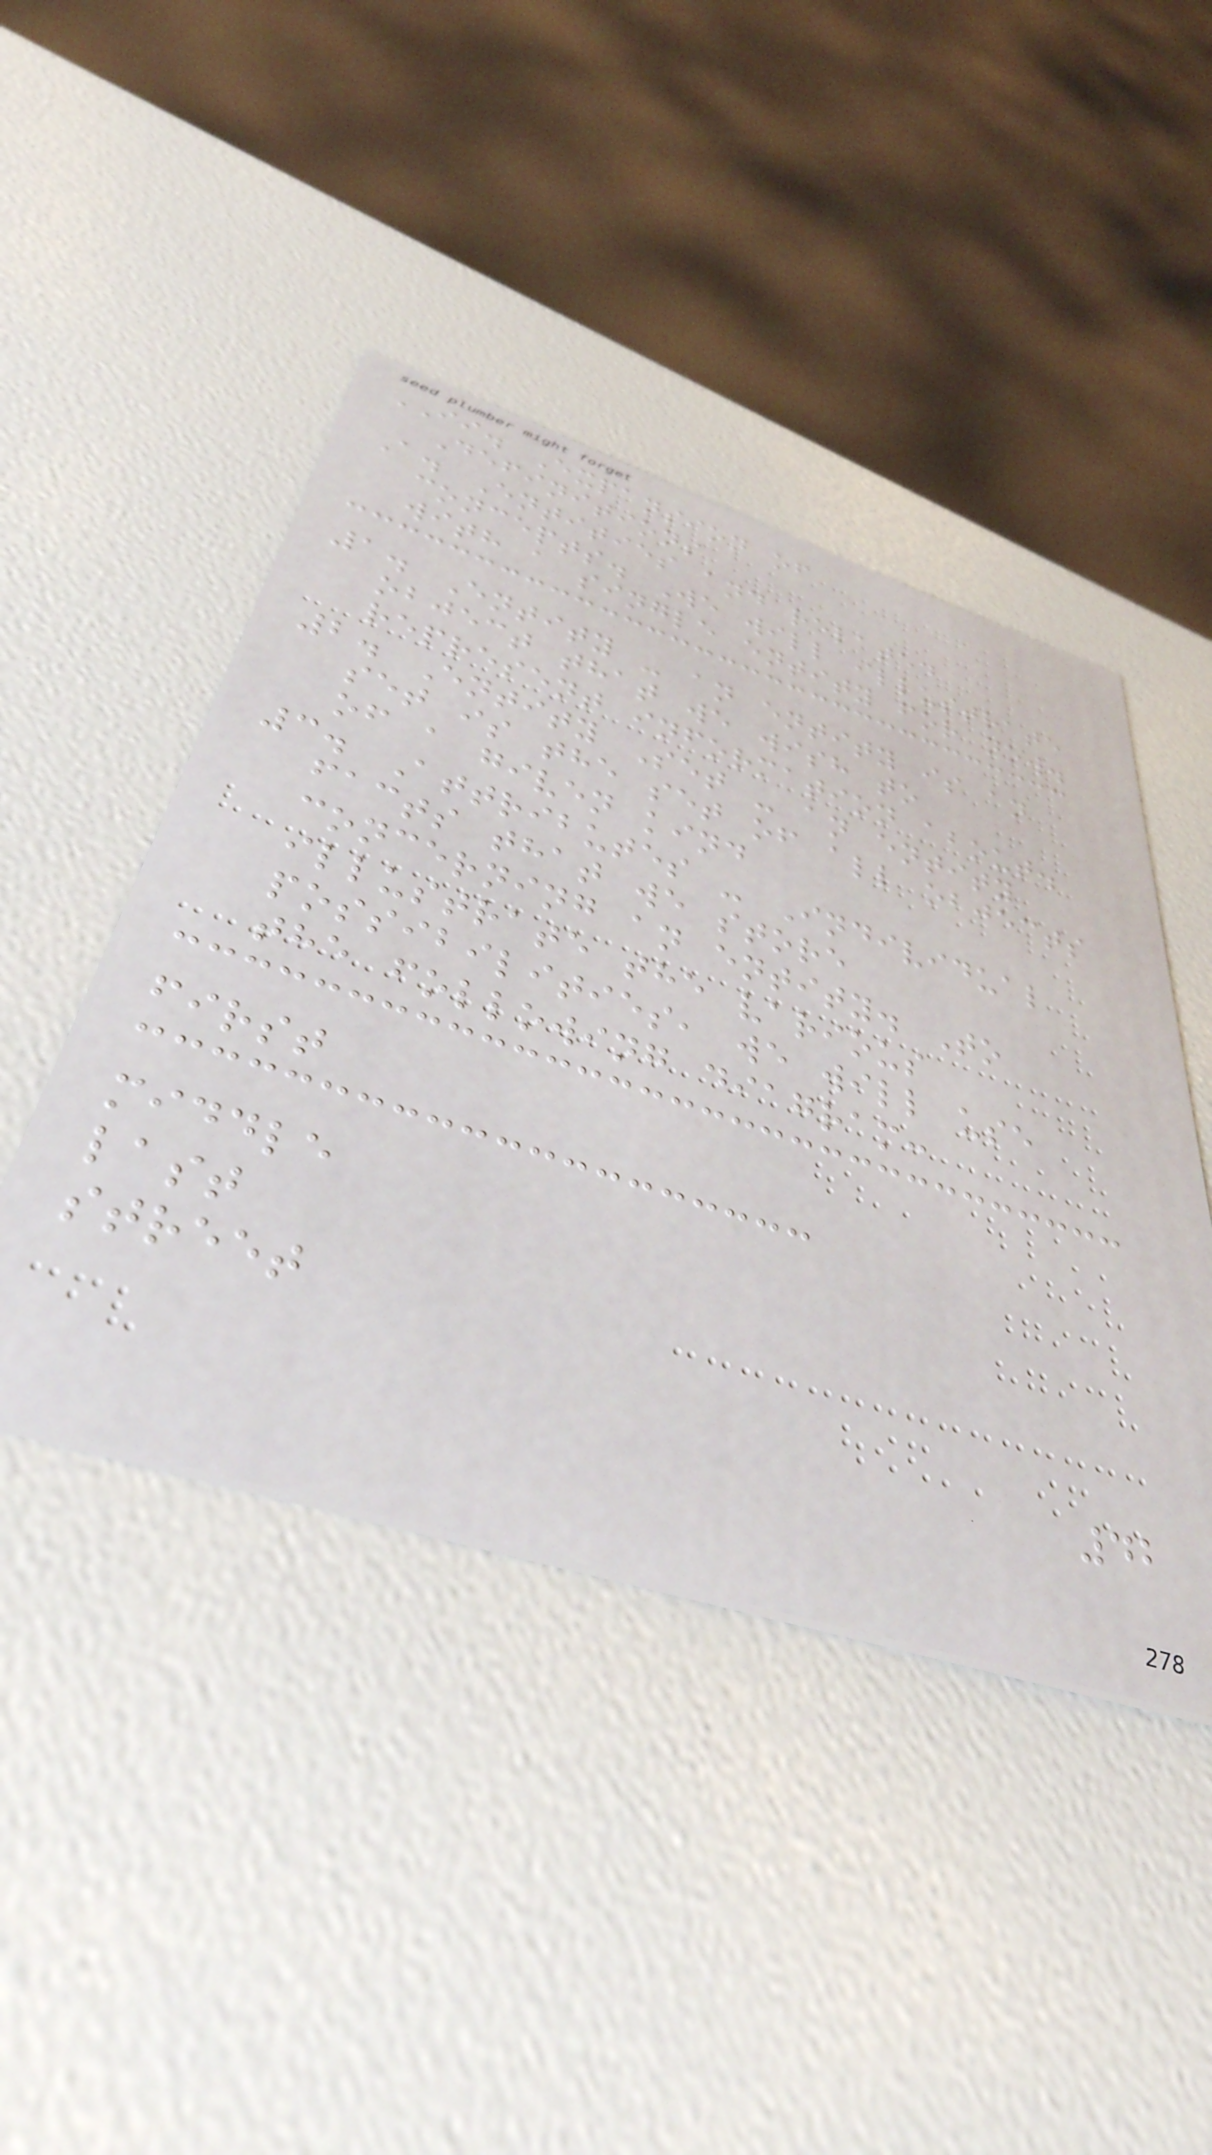II. Expansion of
Definitions
A. Entities and related
concepts. We will illustrate
with a single entity for now.
1. Entity - an entity is an
object that we wish to
represent information about.
2. Entity Set - an entity
set is the set of all objects
of a given kind
3. Attributes - Individual
facts that we store
concerning an entity. To
illustrate the various
possibilities, we will use
the following diagram:
first
middle
last
street
42
